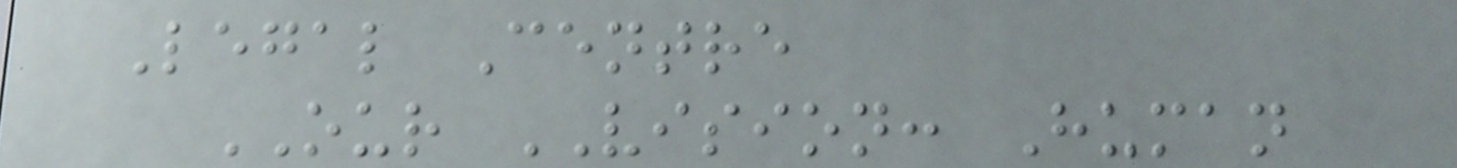Legal Centre
OUR VISION: Human
